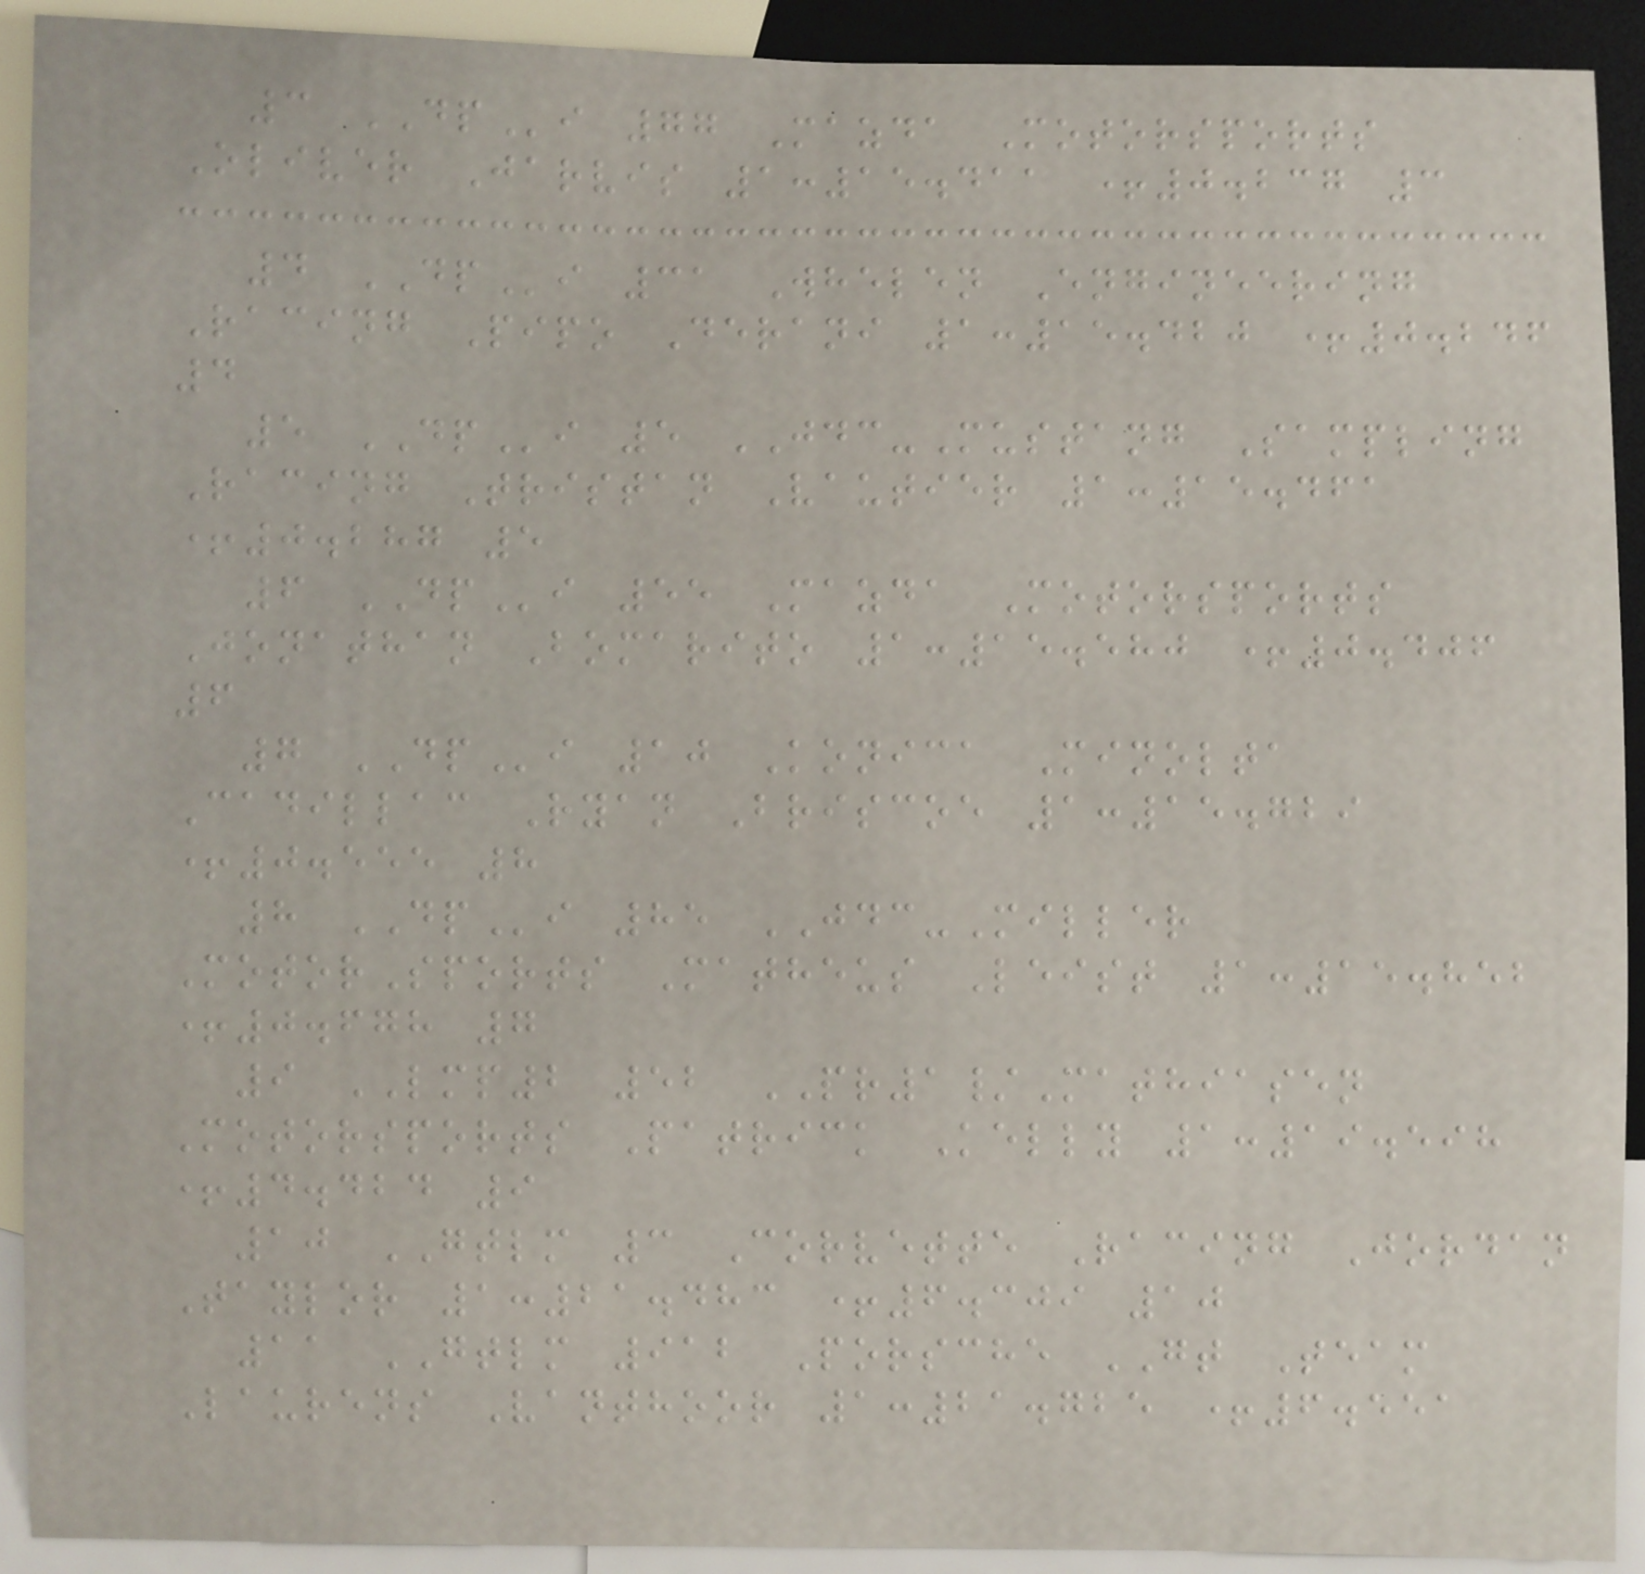3 DPi 77 Mazda Motorsports
Oliver Jarvis 1:15.411 +0.237 3
4 DPi 31 Whelen Engineering
Racing Pipo Derani 1:15.420 +0.246
4
5 DPi 5 JDC-Mustang Sampling
Racing Tristan Vautier 1:15.461
+0.287 5
6 DPi 55 Mazda Motorsports
Jonathan Bomarito 1:15.580 +0.406
6
7 DPi 10 Konica Minolta
Cadillac Ryan Briscoe 1:15.729
+0.555 8
8 DPi 85 JDC-Miller
MotorSports Matheus Leist 1:15.852
+0.678 7
9 LMP2 52 PR1/Mathiasen
Motorsports Patrick Kelly 1:19.598
+4.424 9
10 GTLM 3 Corvette Racing Jordan
Taylor 1:21.483 +6.309 10
11 GTLM 912 Porsche GT Team
Laurens Vanthoor 1:21.725 +6.551
